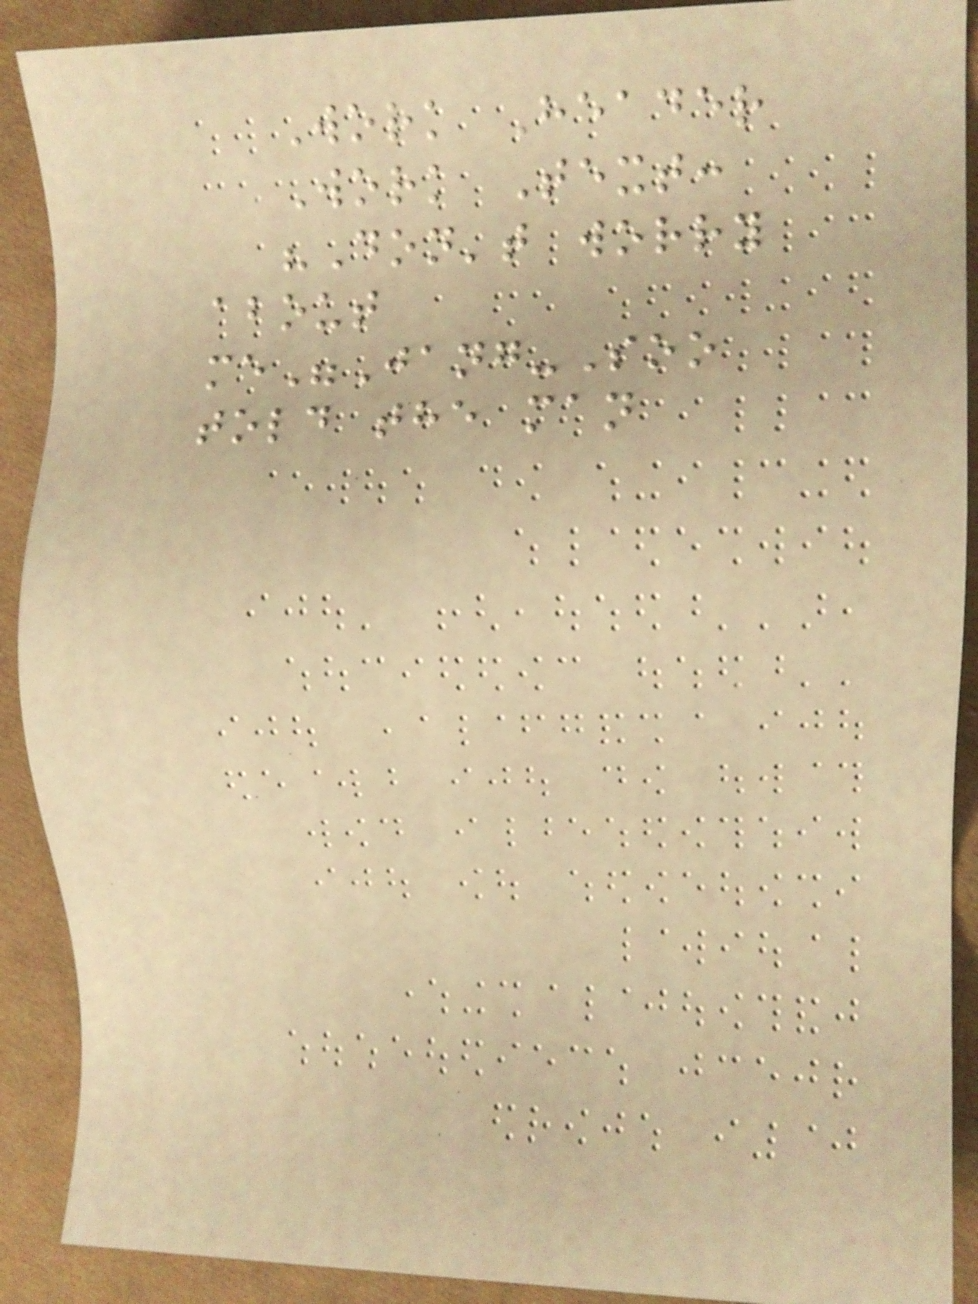Work Header
Work Text:
"Don't worry
about
me"Jang-Soo
told the man
